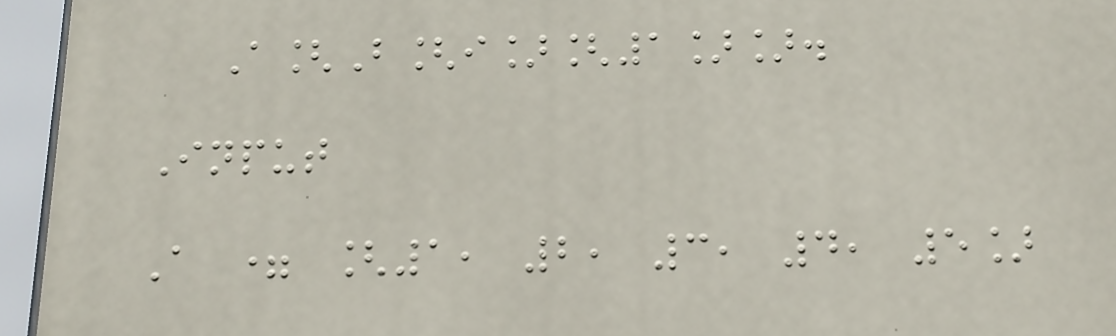A[B[i][1]].
Input
A = [1, 2, 3, 4, 5]
